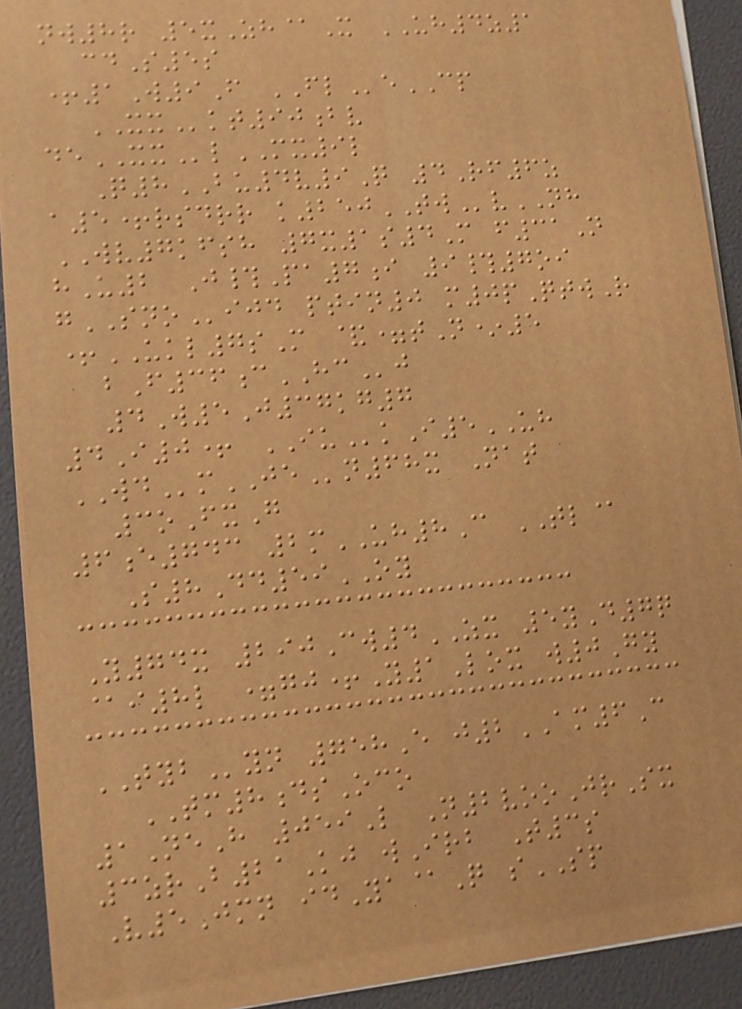nw8r 5xZh@X UH4z1
cdS5s
+1W9F FLeCP
XXkt90bv
deXXlMX9l
Q8BU4v9Q 4Rf6z
a5+rsdrr k250TWvNH
WV7kfsh 7x1s4M f31N
hU2 J#Pa7i 9#7oi
gSNOijd ptin0 m0pQtwR
+UKL7sM &=tN*5
bF36cHCj
4W5J37kg7
4I0+ IUkI5UH
WDmJEn68x Nat
3oFxG
6e743 2mUH8C TL@
S8Dd59OY
Y74x 290Cw4ZX 5yD7q
@i8l =gj+Y1Lox w0Gy
TYByn 758E j2AM6C
TM8dsOco
1NeH 059L N2vooJrSx
3zrB21Kj wIrb T3s
V5Jmn idYa@Q sSP
